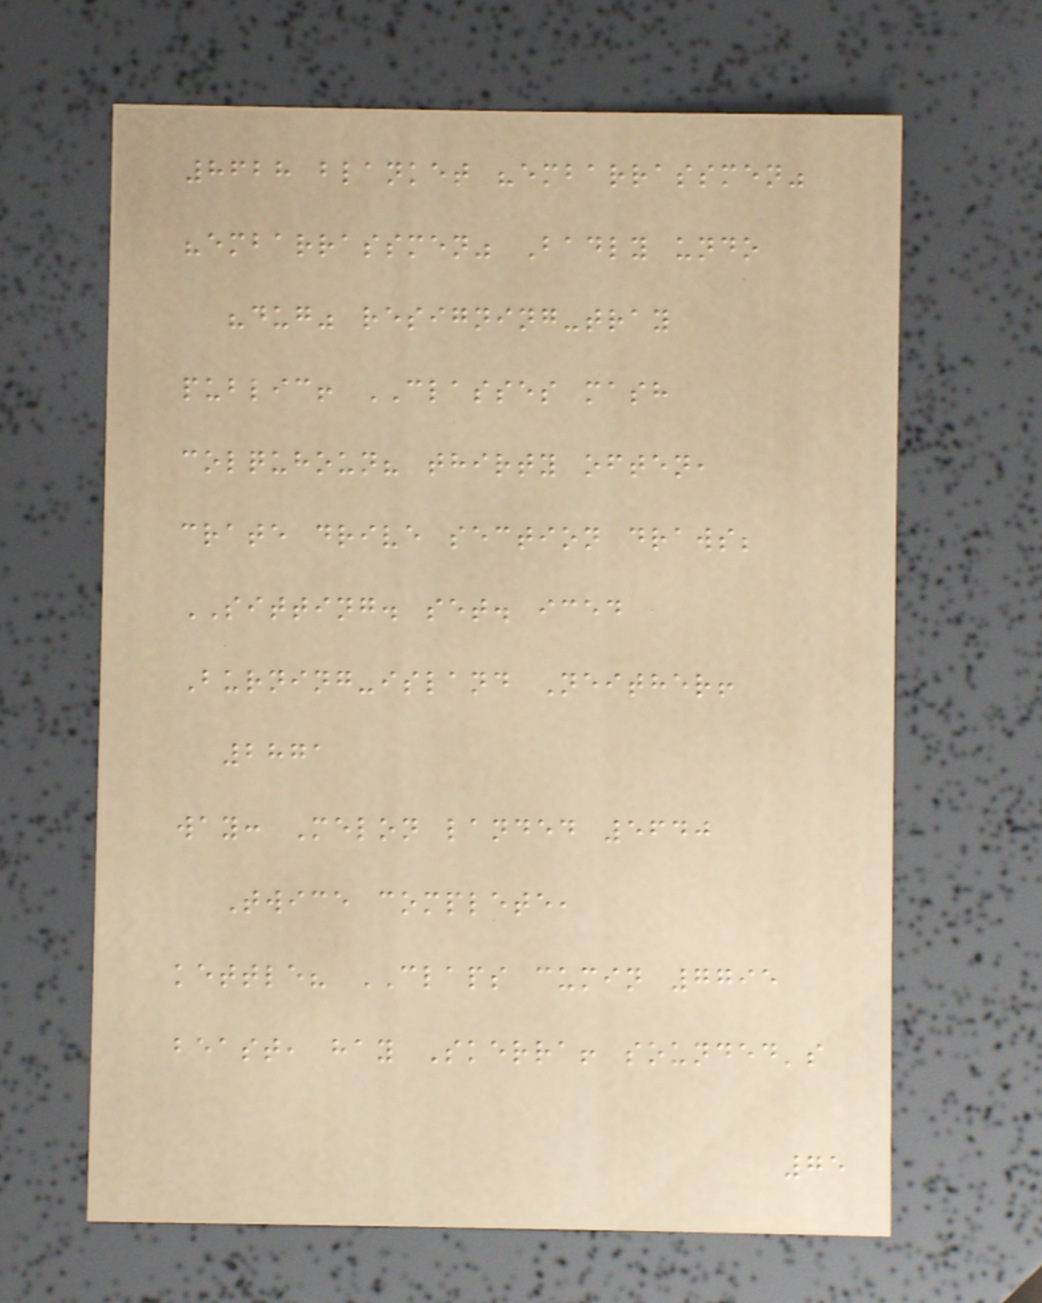8628 blanket "embarrassmen"
"embarrassmen" Badly undo
"dug" resigning-tray
public! CLASSES mash
colquhoun? thirty often,
crate drive section draws;
SITTING. set. iced
Burning-island Neither!
2871
way: Melon landed 5640
Twice complete,
kettle? CLAPS cumin 7795
beast, hay Skerra! sounded's
75
